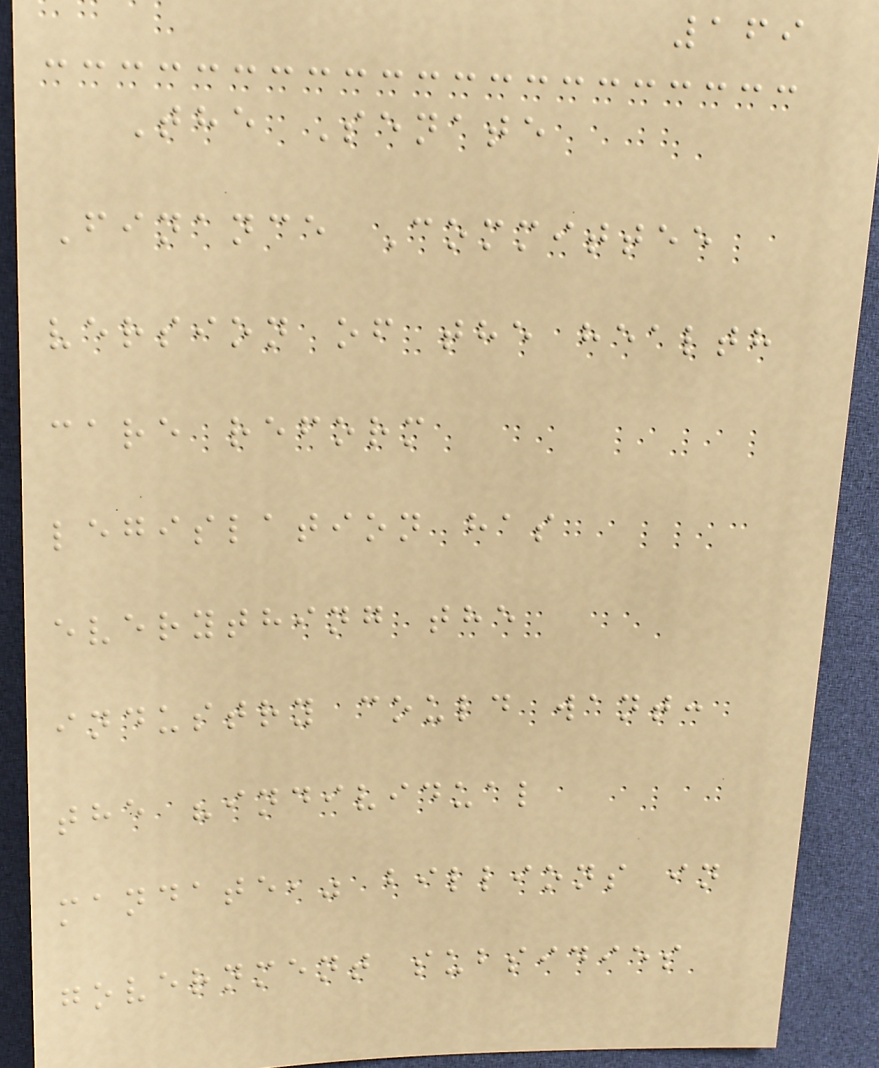169
The Senate
Finance Committee
version of the health
care reform
legislation has
everything the
industry could want:
the "individual
mandate," billions in
government subsidies
